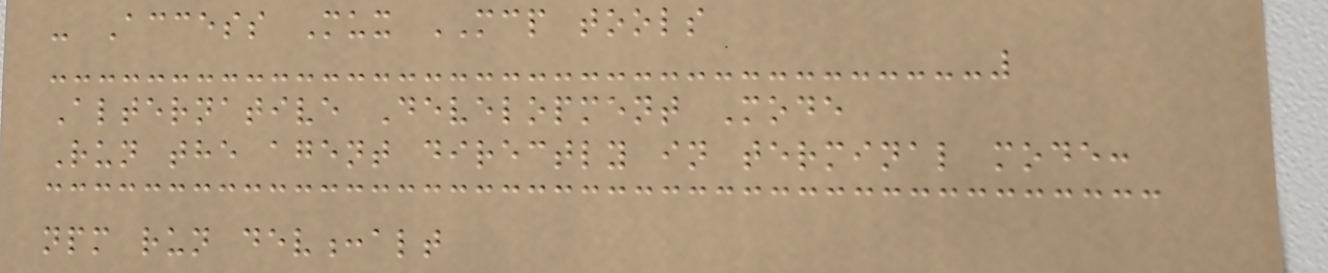- Access Mux MCP tools
Alternative Development Mode
Run the agent directly in terminal mode:
npm run dev:alt
